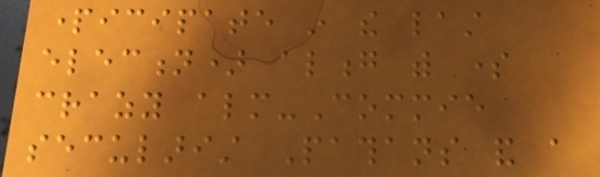participate in the last
election) along with some
crazy almost-Commie
secularist Pathans and a
